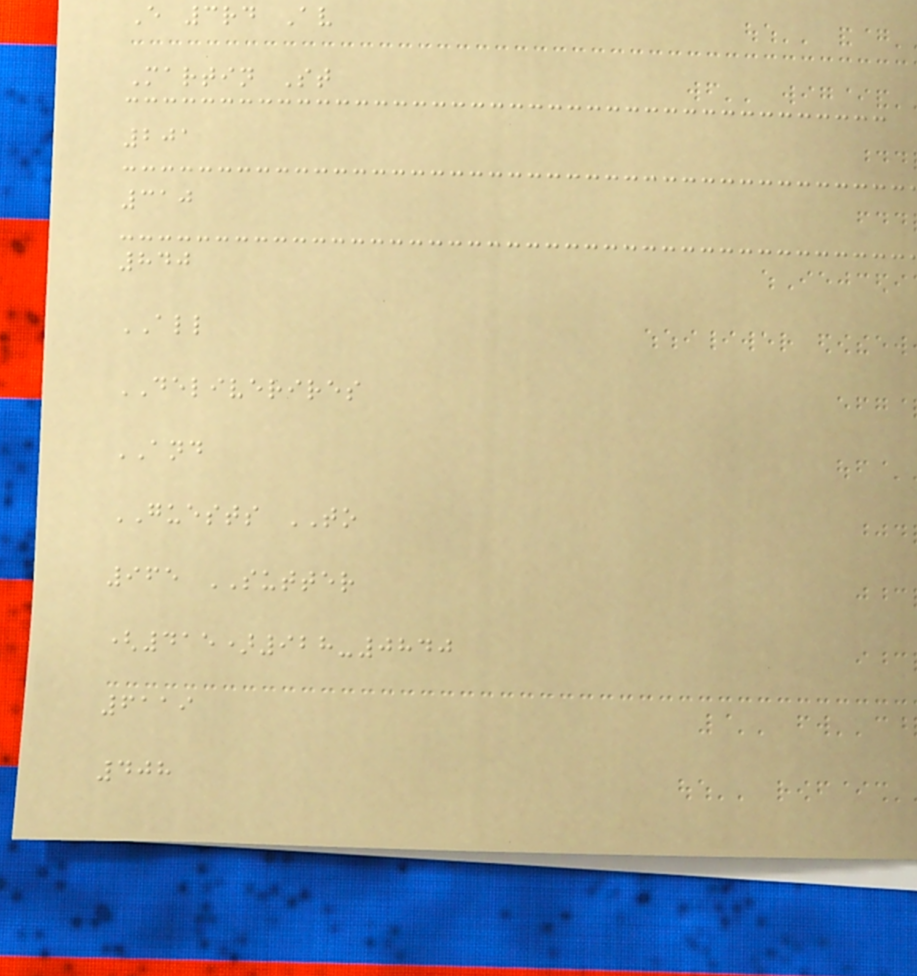E 3rd Av
Martin St
201
310
840
ALL
DELIVERIRES
AND
GUESTS TO
965 SUTTER
(415)928-0840
6119
408
